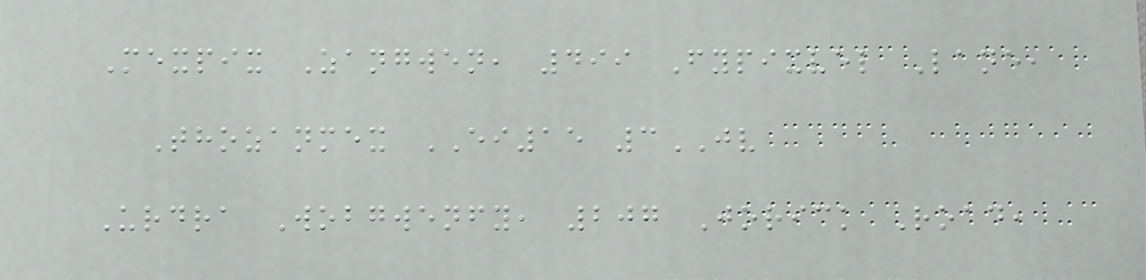Mexpix Zangwen, 499 Fypixvel Lane,
Thozanmex EI15 3JV
Urdra Wobgwenfy, 207 Jorick Road,
